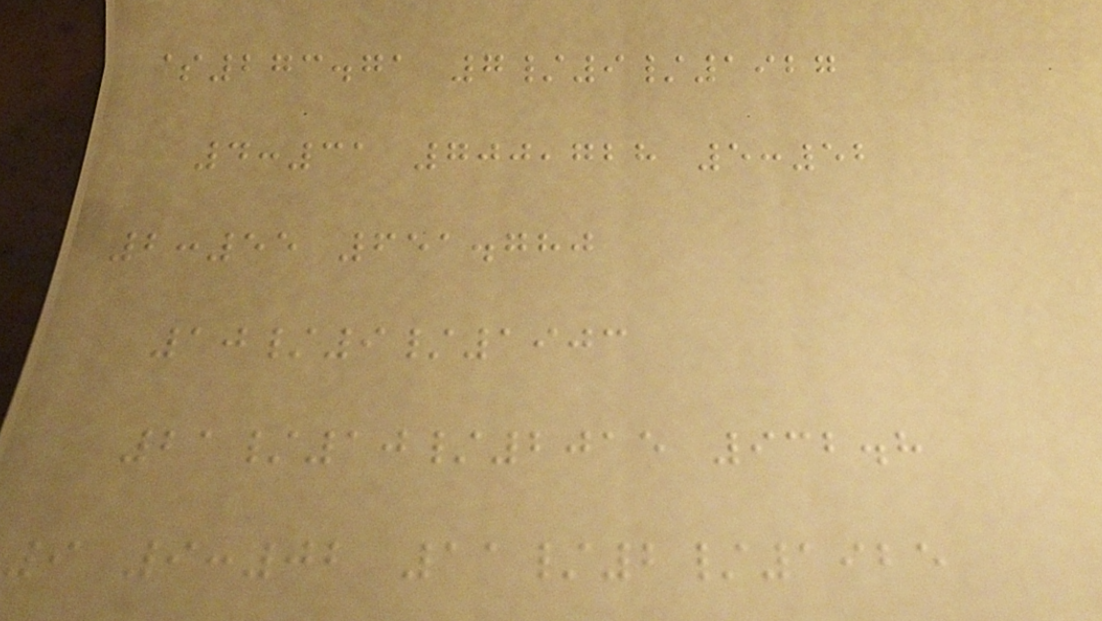$273.71 7/9/1927
4:31 700,728 5:52
2:55 651.780
10/9/1903
21/10/2015 932.8
9 9:02 11/2/1925
